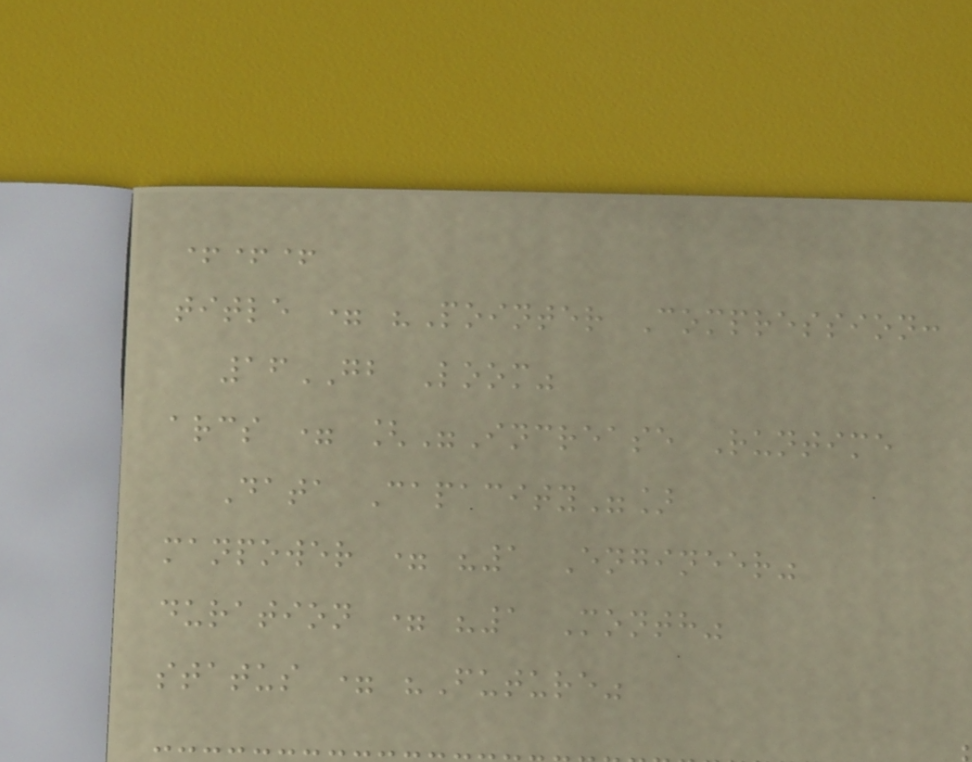+++
title = "Pointer Compression:
16GB Loom"
arcs = ["Increase Runtime
Data Capacity"]
manpower = "1 Engineer"
duration = "1 Month"
status = "Future"
